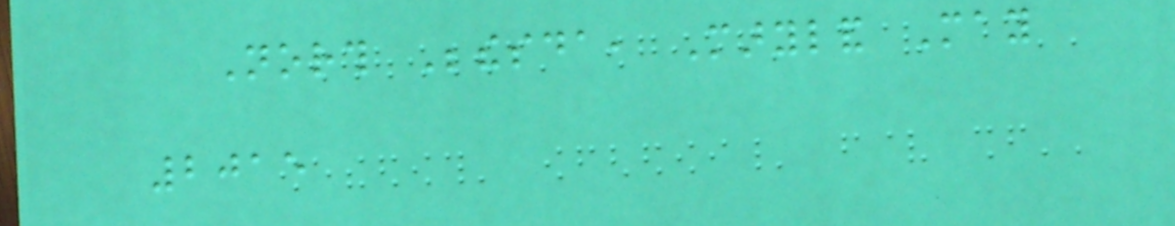North Bethesda, Maryland May
2015
